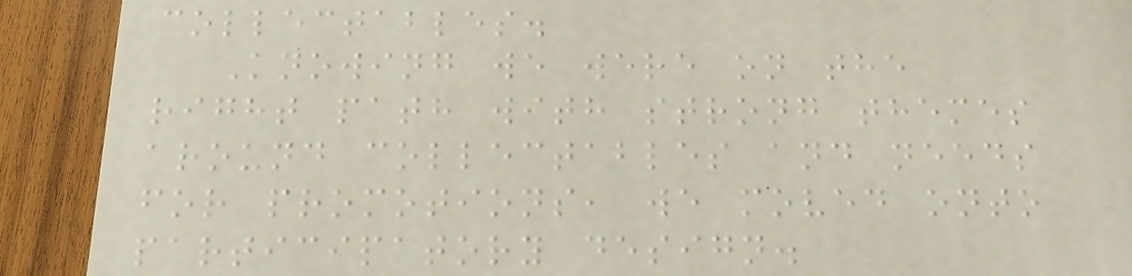collectables.
Knowing we were on the
right path with strong themes
around collectables and needs
for promotions, we moved onto
participatory design.
